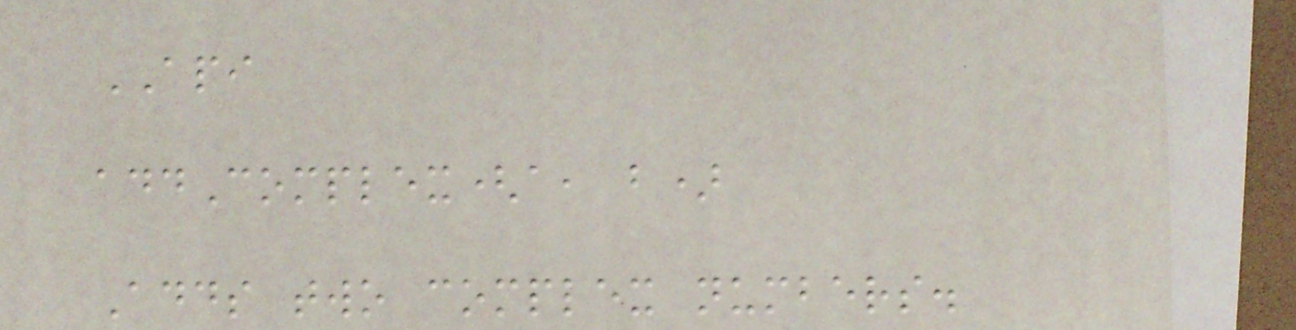API
addComplex(a, b)
Adds two complex numbers.
